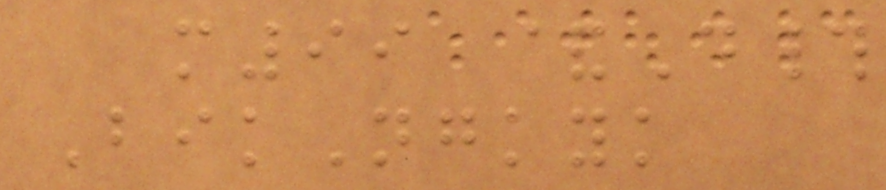m99 &D#
BikNgkyk
